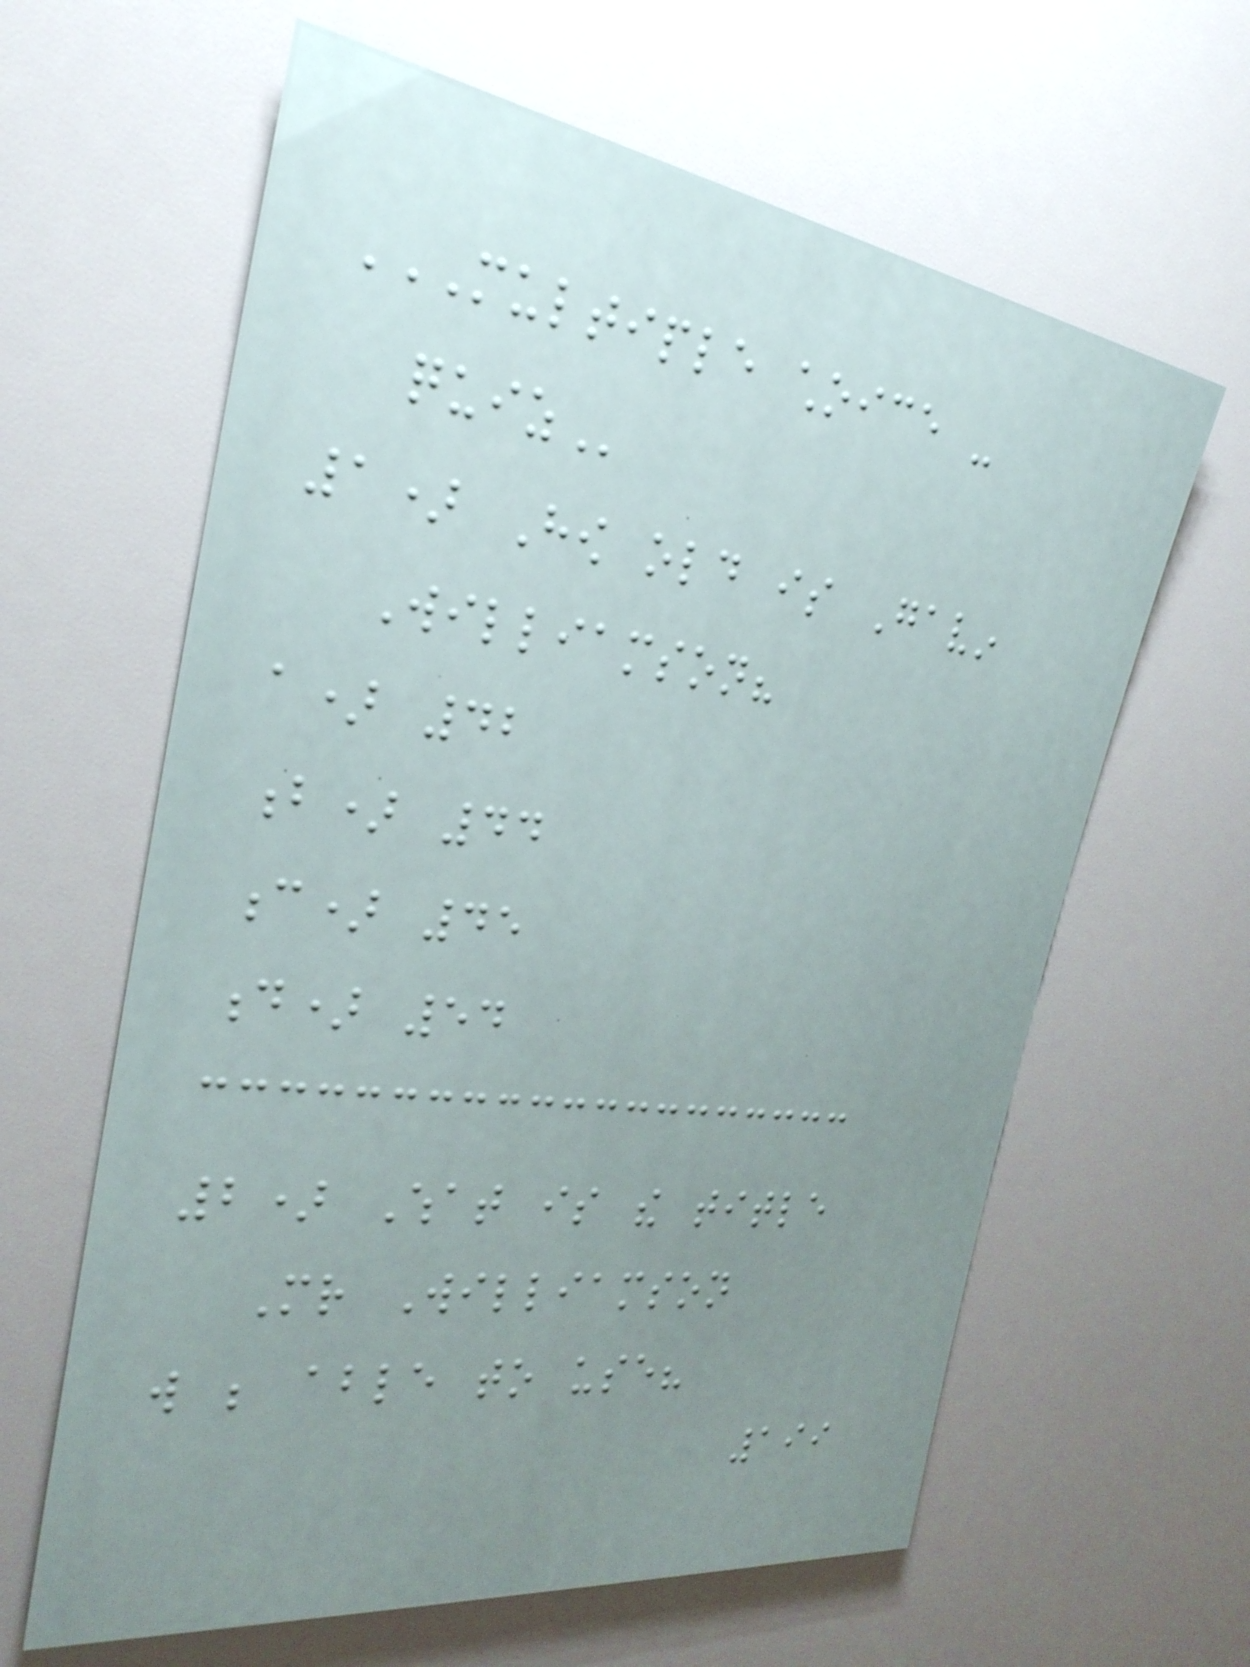MULTIPLE CHOICE -
QUIZ
1) How old is Gavin
Williamson?
a) 42
b) 44
c) 45
d) 54
2) What is the title
Mr Williamson
will be able to use?
199
